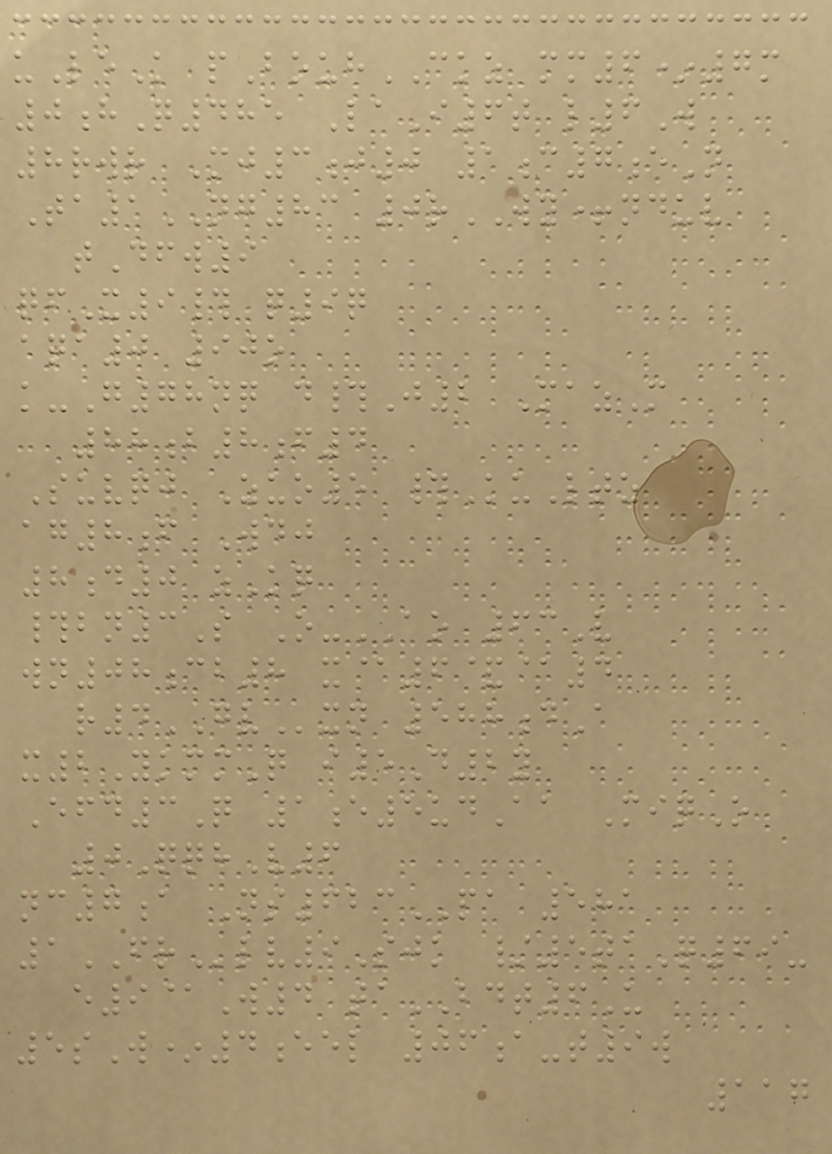uLeK pBouhCKZ mm6*7m
0hQ485 LaI6t l6W
8rwr Mj3j0 1c7eN
Ta1NG83 0rWY+nduv
tDfw9
qfX9# q9q
aqa0 90o
k-G78nq d#J2 MazM
88b8f4
Suvqj Zuo5 #KuLtz
ag8f Wdj
8d0 zKq
#bn3S O-AO 63V
wn08cb8 x@6&@4
r4GVxn 588dA
x2YkmmQ i5D2y
Efd3Q 1e5udAa MiqO
0QqhV6
nc7a Ns623PA 581
1FRlv9Sjk /5taQ69-
e9@W4 taBDT6U
5sW*4eel 06a-t9w
117
